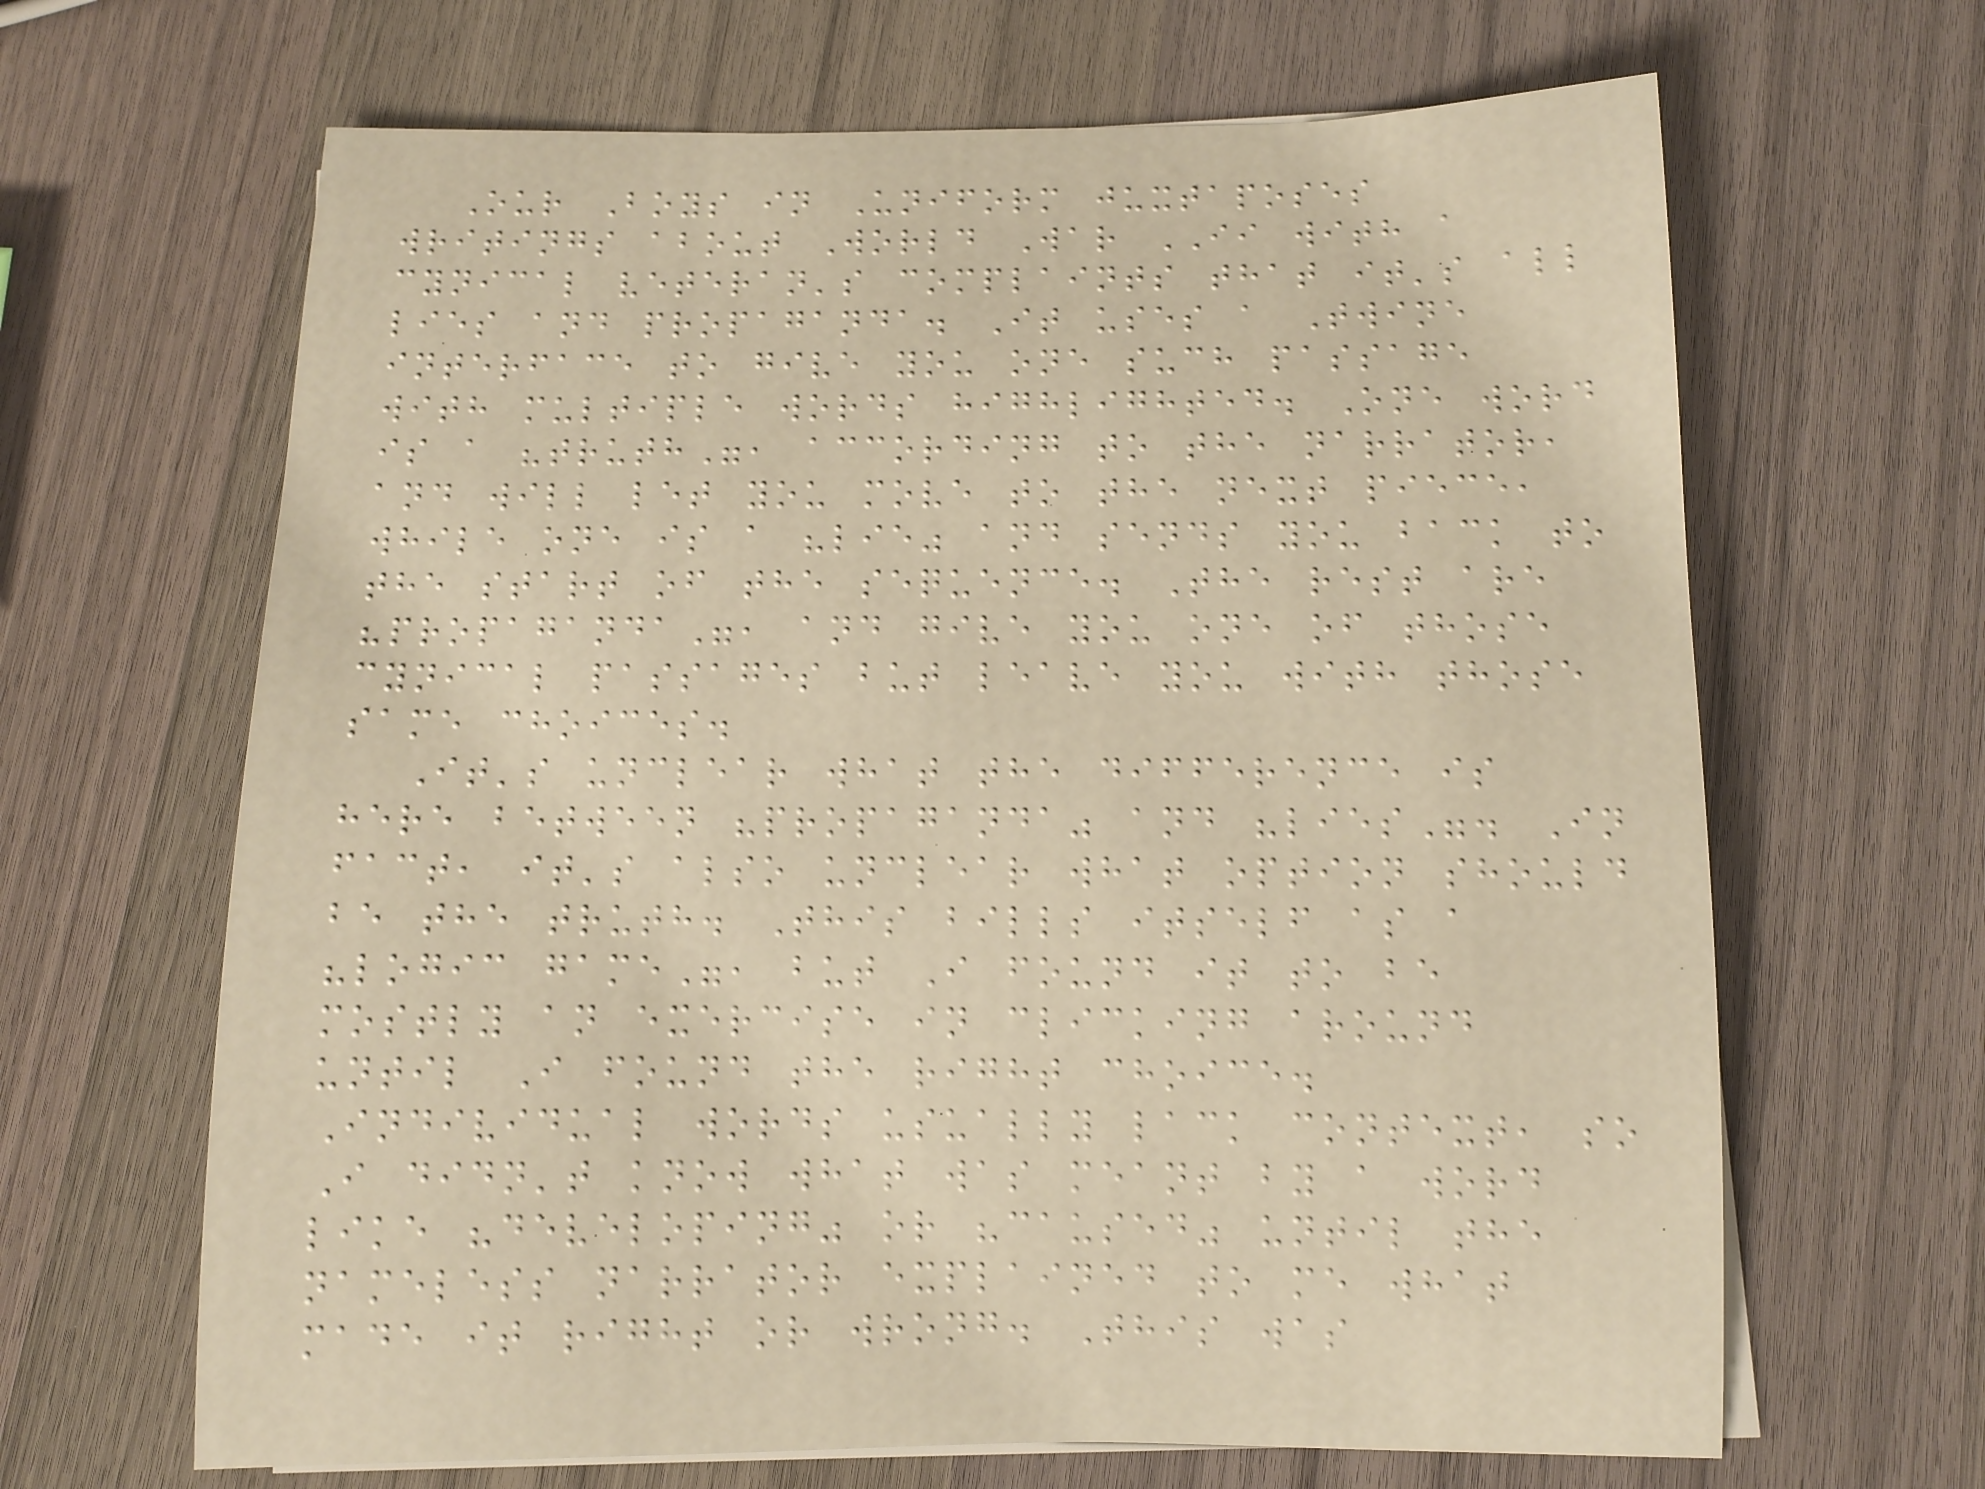Our Boys in Uniform juxtaposes
writings about World War II with a
cynical veteran's complaints that it's all
lies and propaganda. It uses a Twine
interface to give you one such passage
with multiple words highlighted. One word
is a "truth", according to the narrator,
and will let you move to the next piece,
while one is a "lie" and sends you back to
the start of the sequence. The rest are
"propaganda", and give you one of those
cynical passages but leave you with those
same choices.
It's unclear what the difference is
here between "propaganda" and "lies". In
fact, it's also unclear what option should
be the truth. This bills itself as a
"logic game", but I found it to be
mostly an exercise in clicking around
until I found the right choice.
Individual words usually lack context, so
I didn't know what was meant by a word
like "developing" or "caused" until the
nameless narrator explained to me what
made it right or wrong. This was
